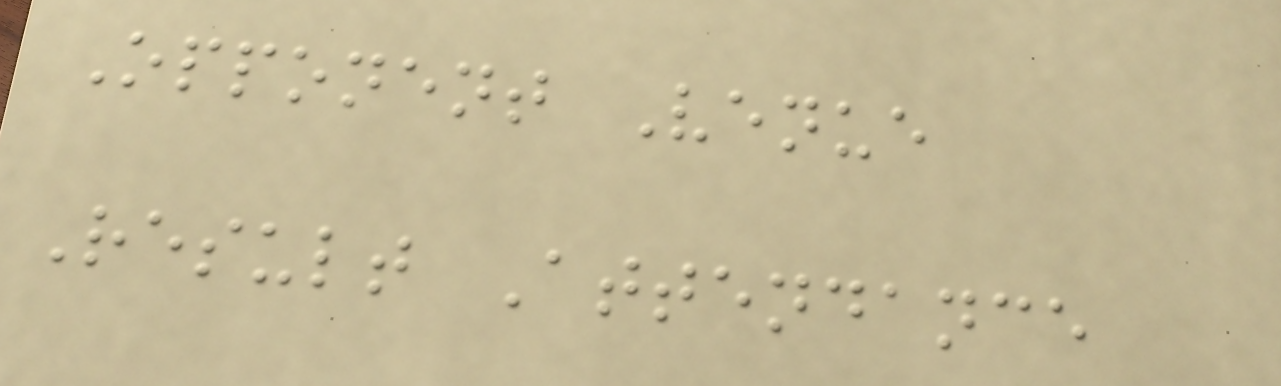Opponent Venue
Result Attendance
